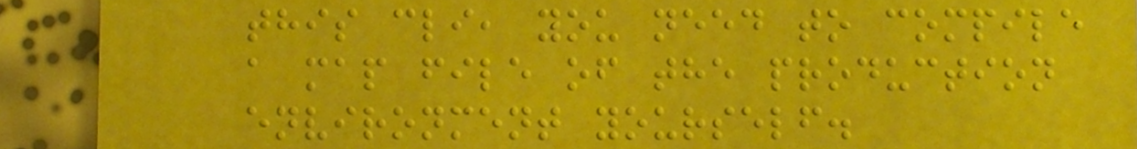this cli, you need to compile
a map file of the production
environment yourself.
